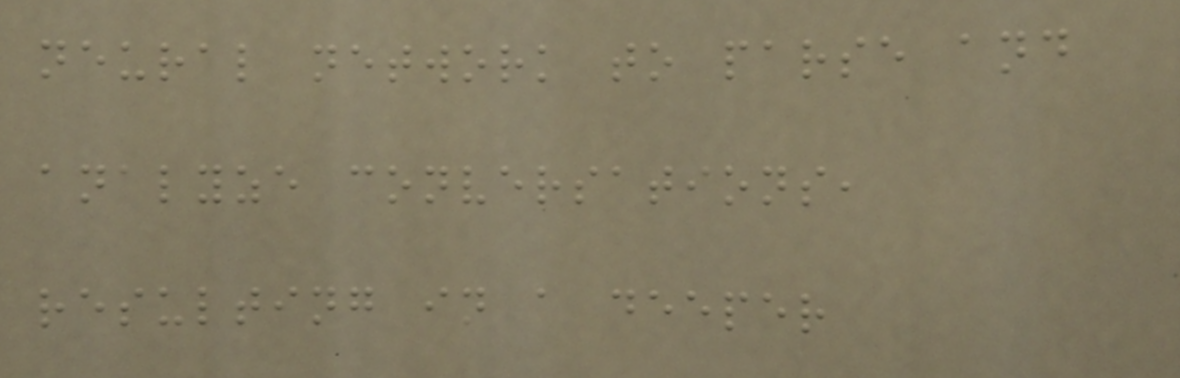neural network to parse and
analyze conversations,
resulting in a deeper
